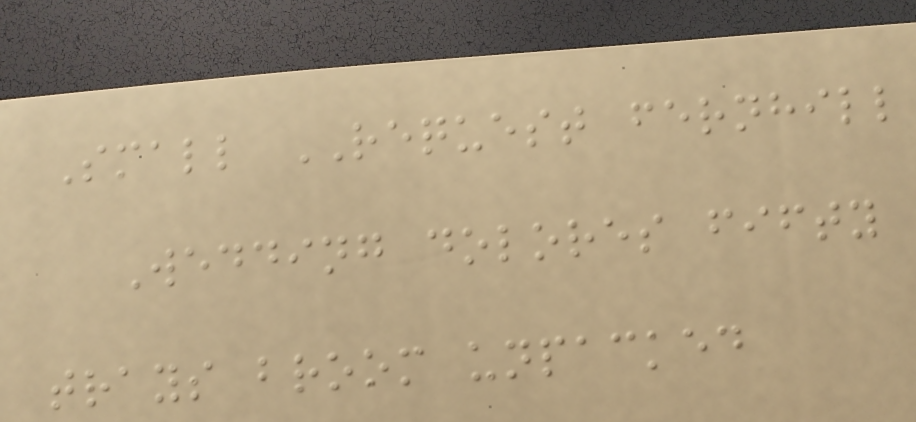Small REQUEST fernhill
Wedding dolores fifty
trays broom unpacked
